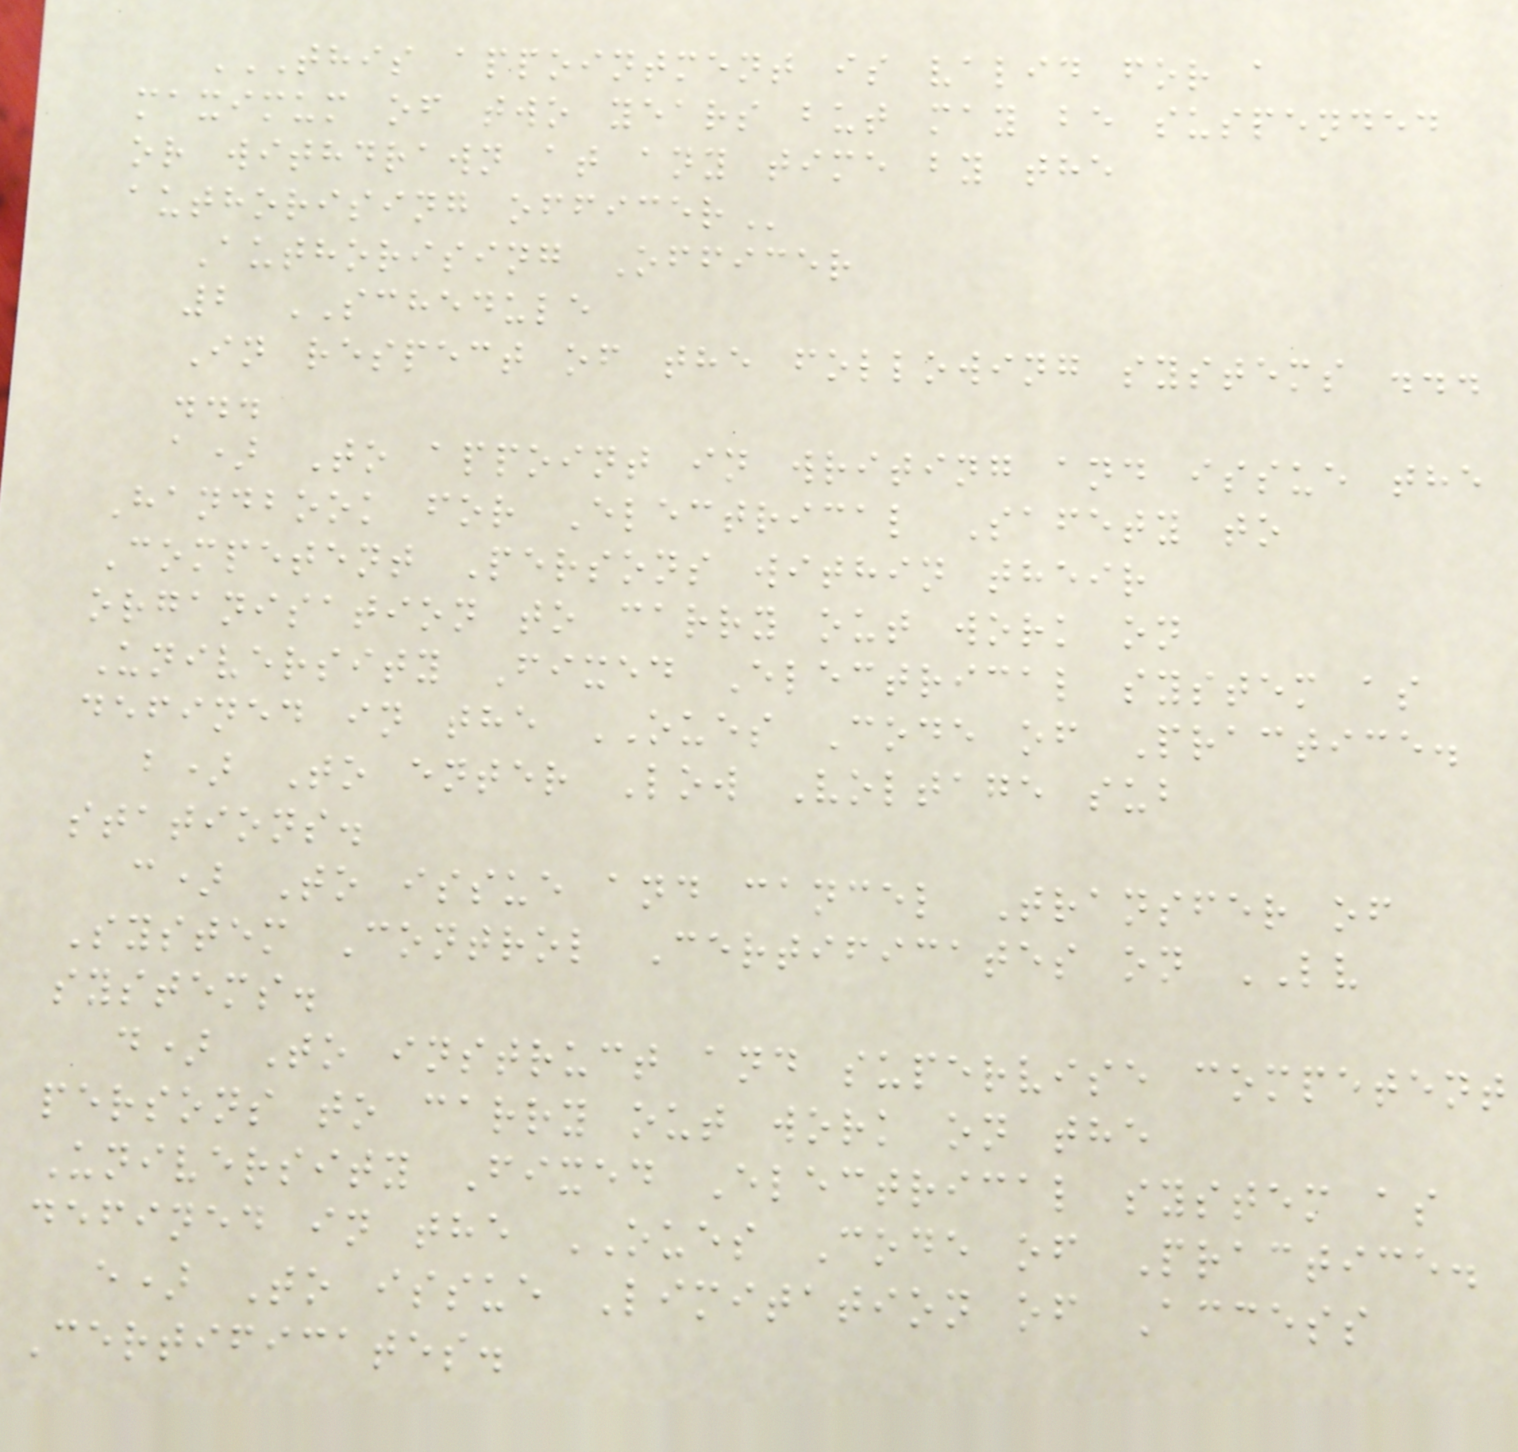THIS APPOINTMENT IS VALID FOR A
MAXIMUM OF TWO YEARS BUT MAY BE SUSPENDED
OR WITHDRAWN AT ANY TIME BY THE
AUTHORISING OFFICER
Authorising Officer
2 SCHEDULE
In respect of the following systems ...
...
a) To appoint in writing and issue the
Handbook for Electrical Safety to
Competent Persons within their
organisation to carry out work on
University Fixed Electrical system as
defined in the OUES Code of Practice.
b) To enter Low Voltage sub
stations.
c) To issue and cancel Transfer of
System Control Certificates on LV
systems.
d) To instruct and supervise competent
persons to carry out work on the
University Fixed Electrical system as
defined in the OUES Code of Practice.
e) To issue Limitation of Access
Certificates.
